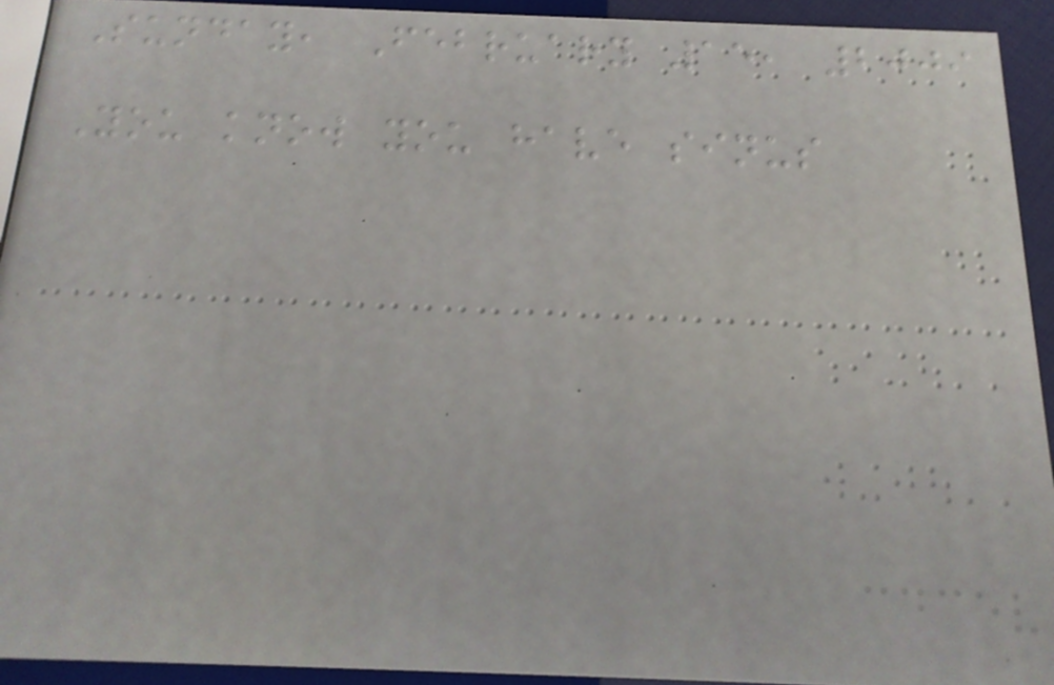Sunday, February 15, 2009
You know you have sinus
